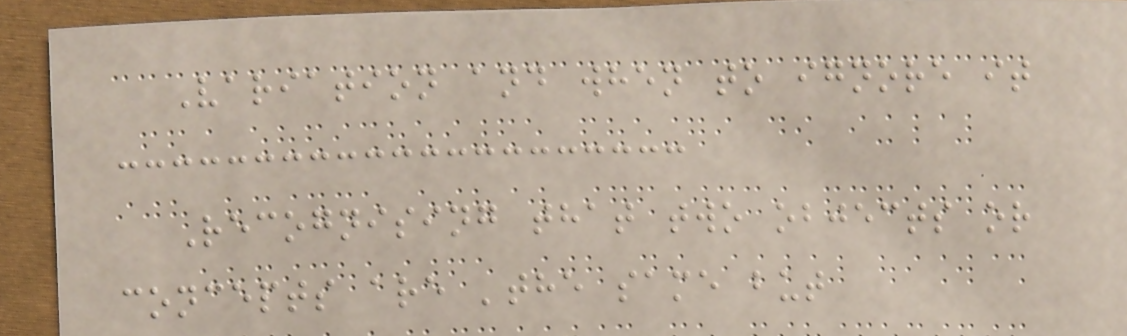Variation and when to ignore it
Recognising that two objects or
concepts are 'the same but
